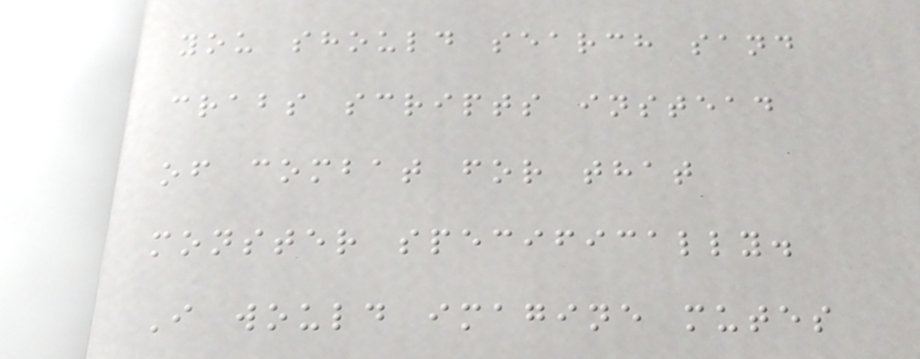you should search sand
crabs scripts instead
of combat for that
monster specifically.
I would imagine mutes
